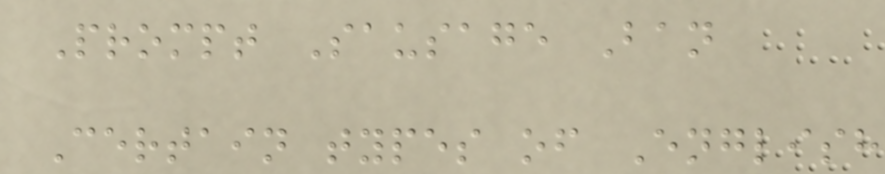Prompt Sausage Ban
Certain types of English
